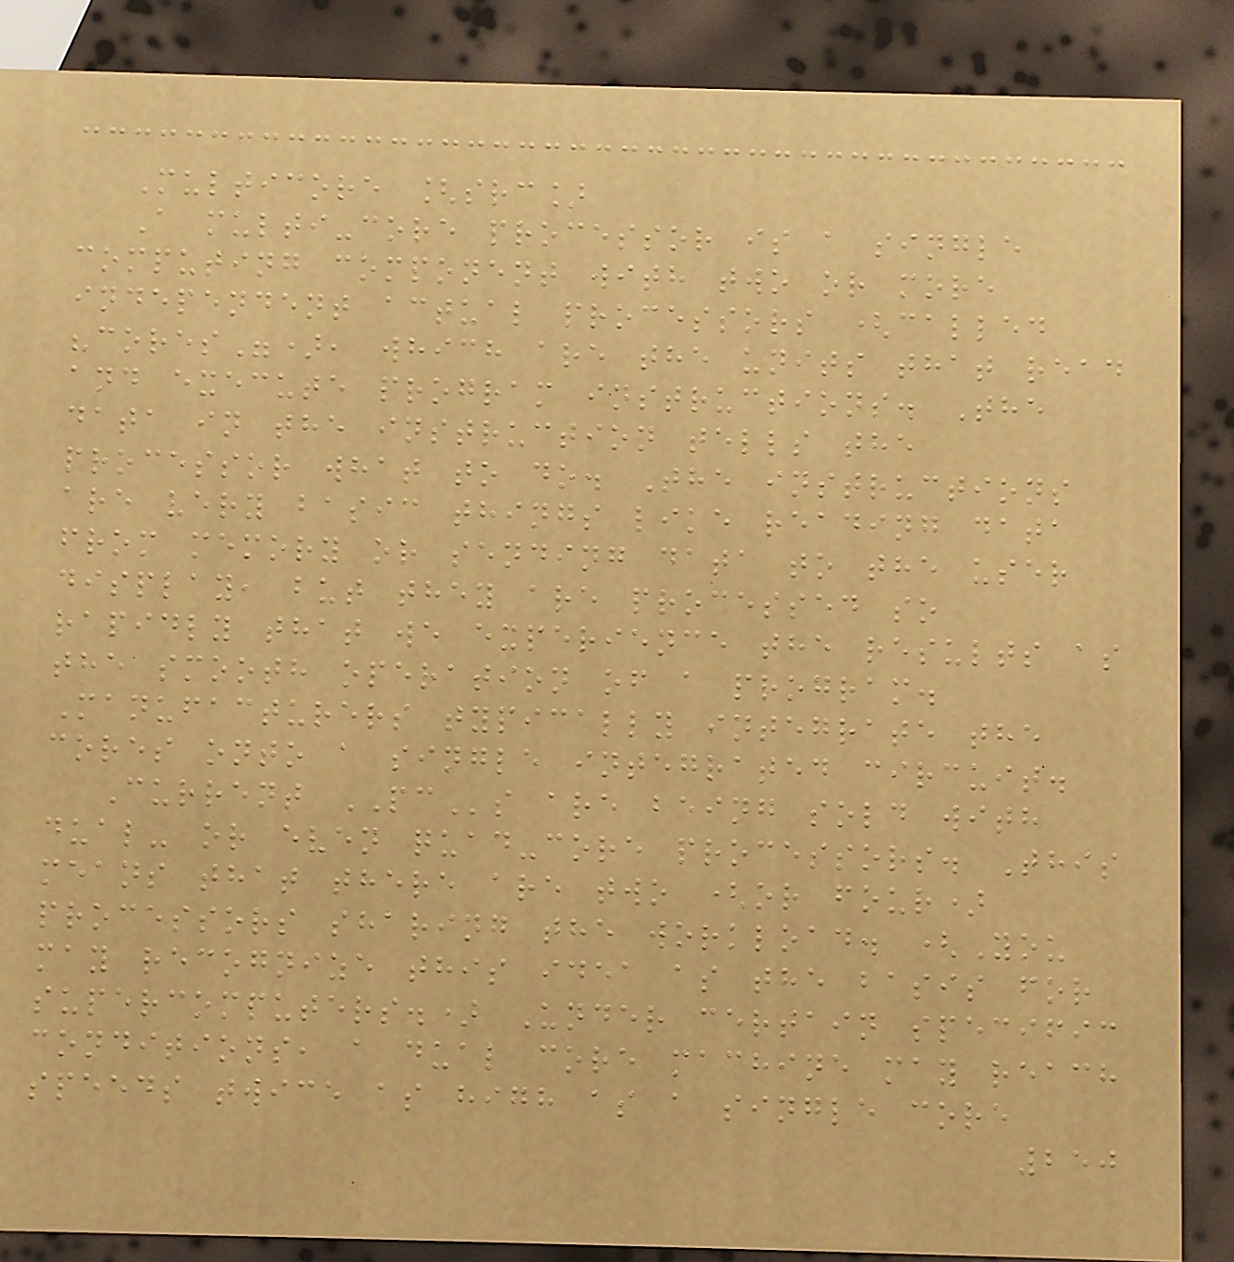Multicore [src]
A multi-core processor is a single
computing component with two or more
independent actual processors (called
"cores"), which are the units that read
and execute program instructions. The
data in the instruction tells the
processor what to do. The instructions
are very basic things like reading data
from memory or sending data to the user
display, but they are processed so
rapidly that we experience the results as
the smooth operation of a program.
Manufacturers typically integrate the
cores onto a single integrated circuit.
Current PCs are being sold with
dual- or even quad-core processors. This
means that there are two (or four)
processors sharing the workload. (You
may recognize this idea as the basis for
supercomputers.) Under certain specific
conditions, a dual core machine may reach
speeds twice as high as a single core
250
